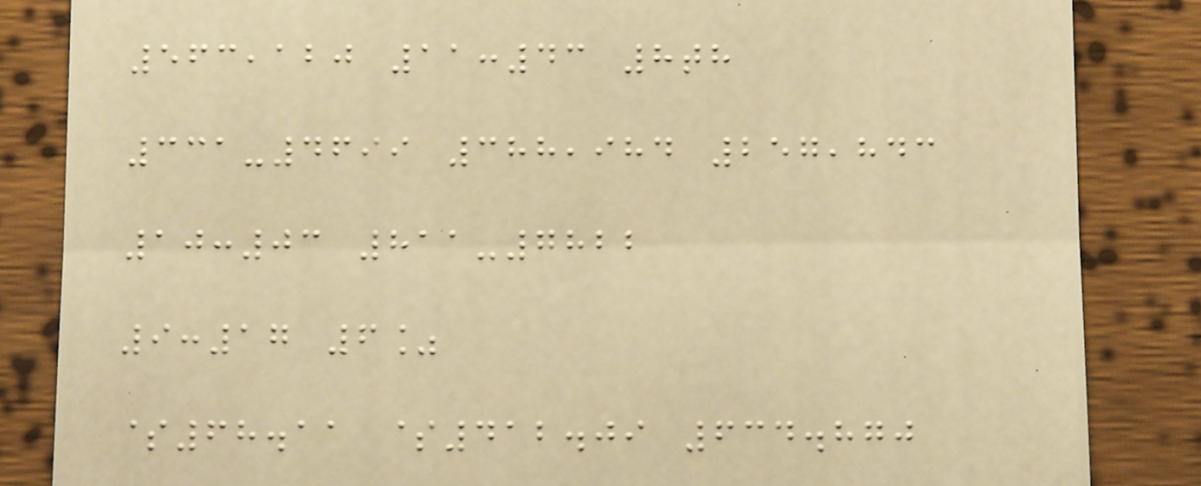563,120 11:43 8th
331-4699 388,984 257,843
10:03 811-7822
9:17 6%
$68.11 $412.09 634.870
